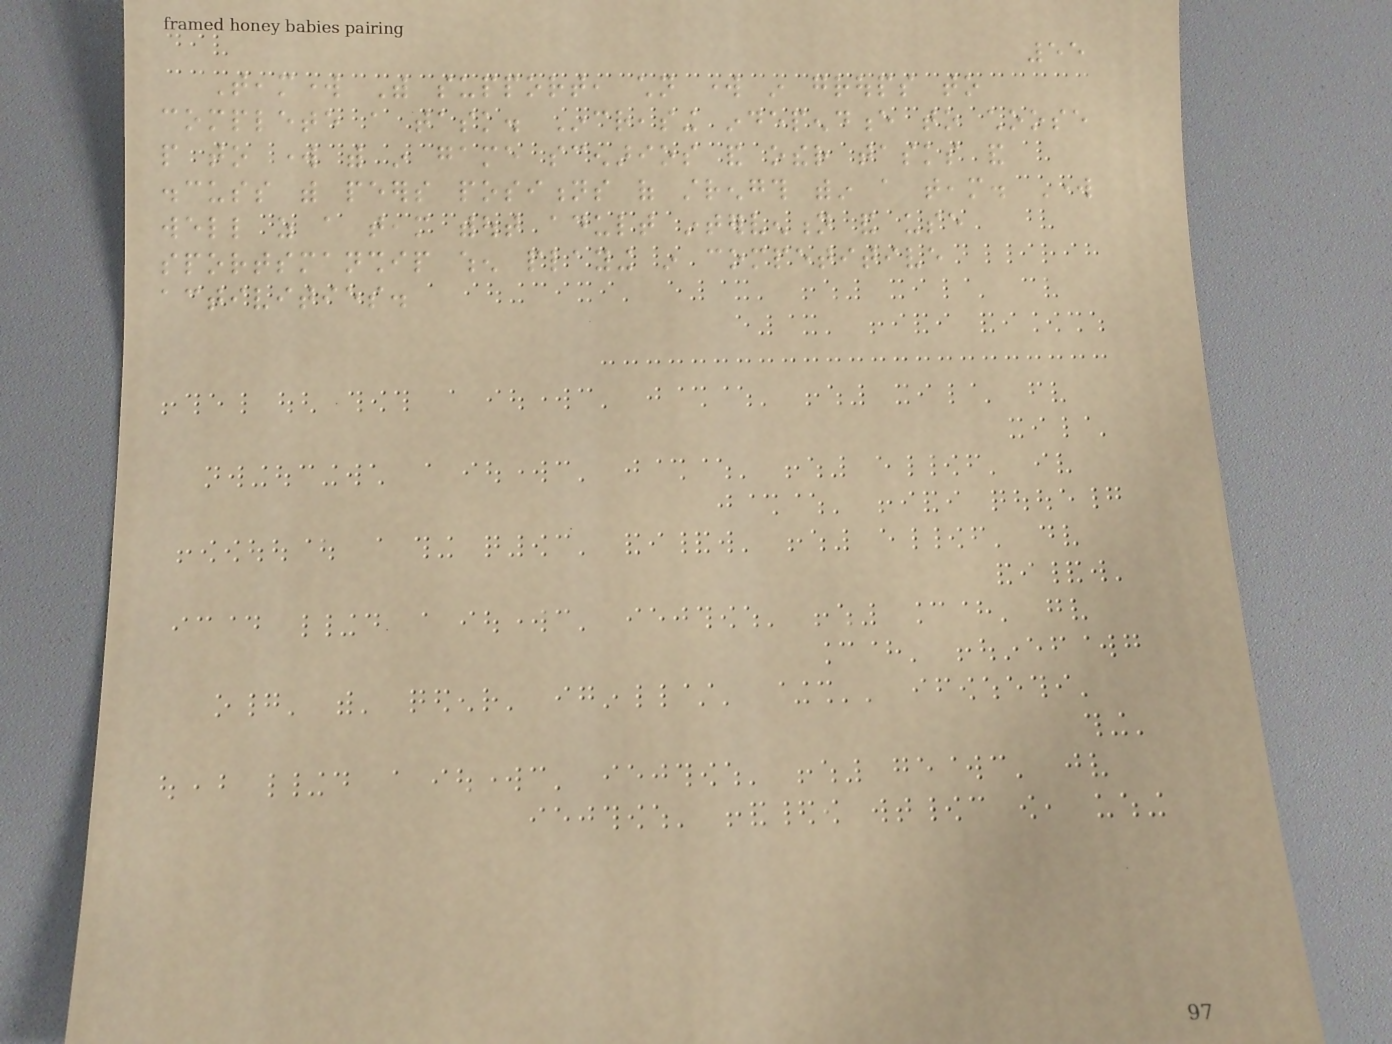55
Teamwork With support, children work in groups to
complete a task. Increasing independence to choose
people to work with in game scenarios and other tasks and
discuss with peers positions of strength within a team. Work
well as a team without adult intervention and use
sportsmanship when playing in competitive
activities.
